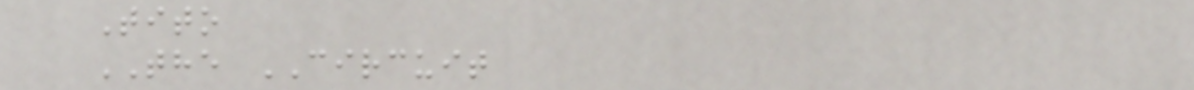Tito
THE CIRCUIT
